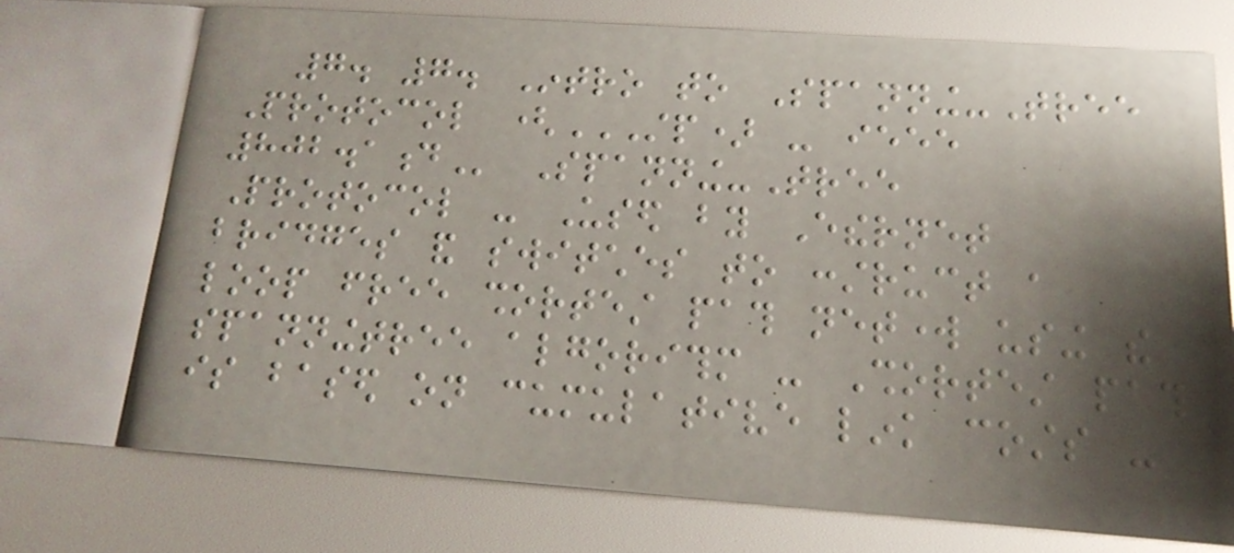7. 7. Intro to Spanning-Tree
Protocol (STP) - IEEE
802.1D Spanning-Tree
Protocol - Used by Ethernet
bridges and switches to construct a
loop free shortest path network using the
spanningtree algorithm - Shortest path
is based on cumulative link costs -
